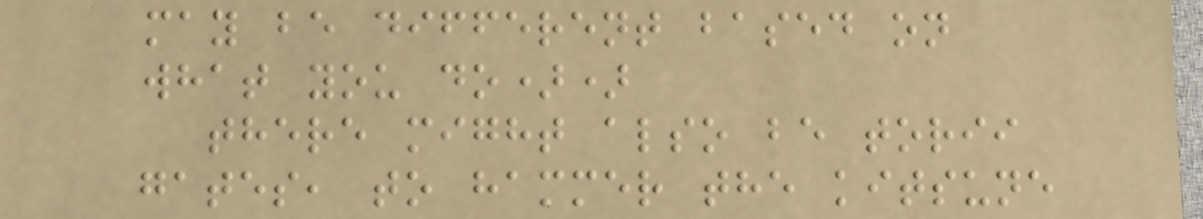may be different based on
what you do))
there might also be torii
gates, to hammer the kitsune
